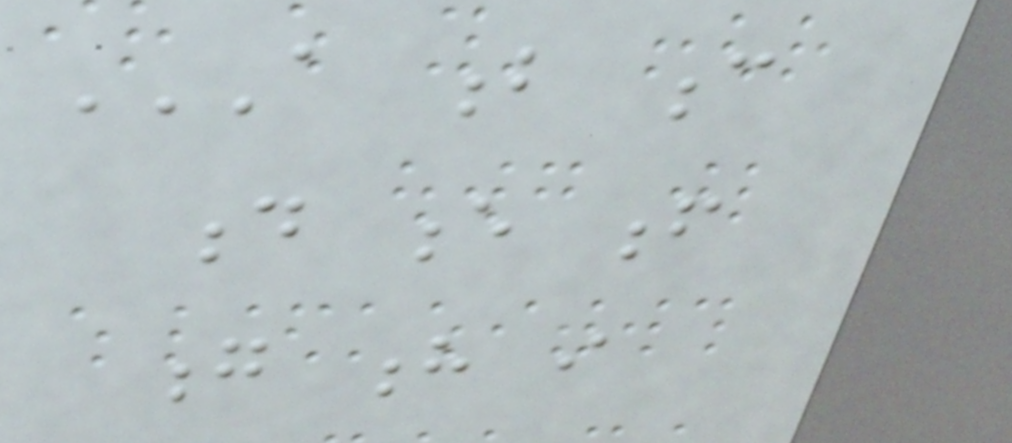A B C
D E F
G H I
